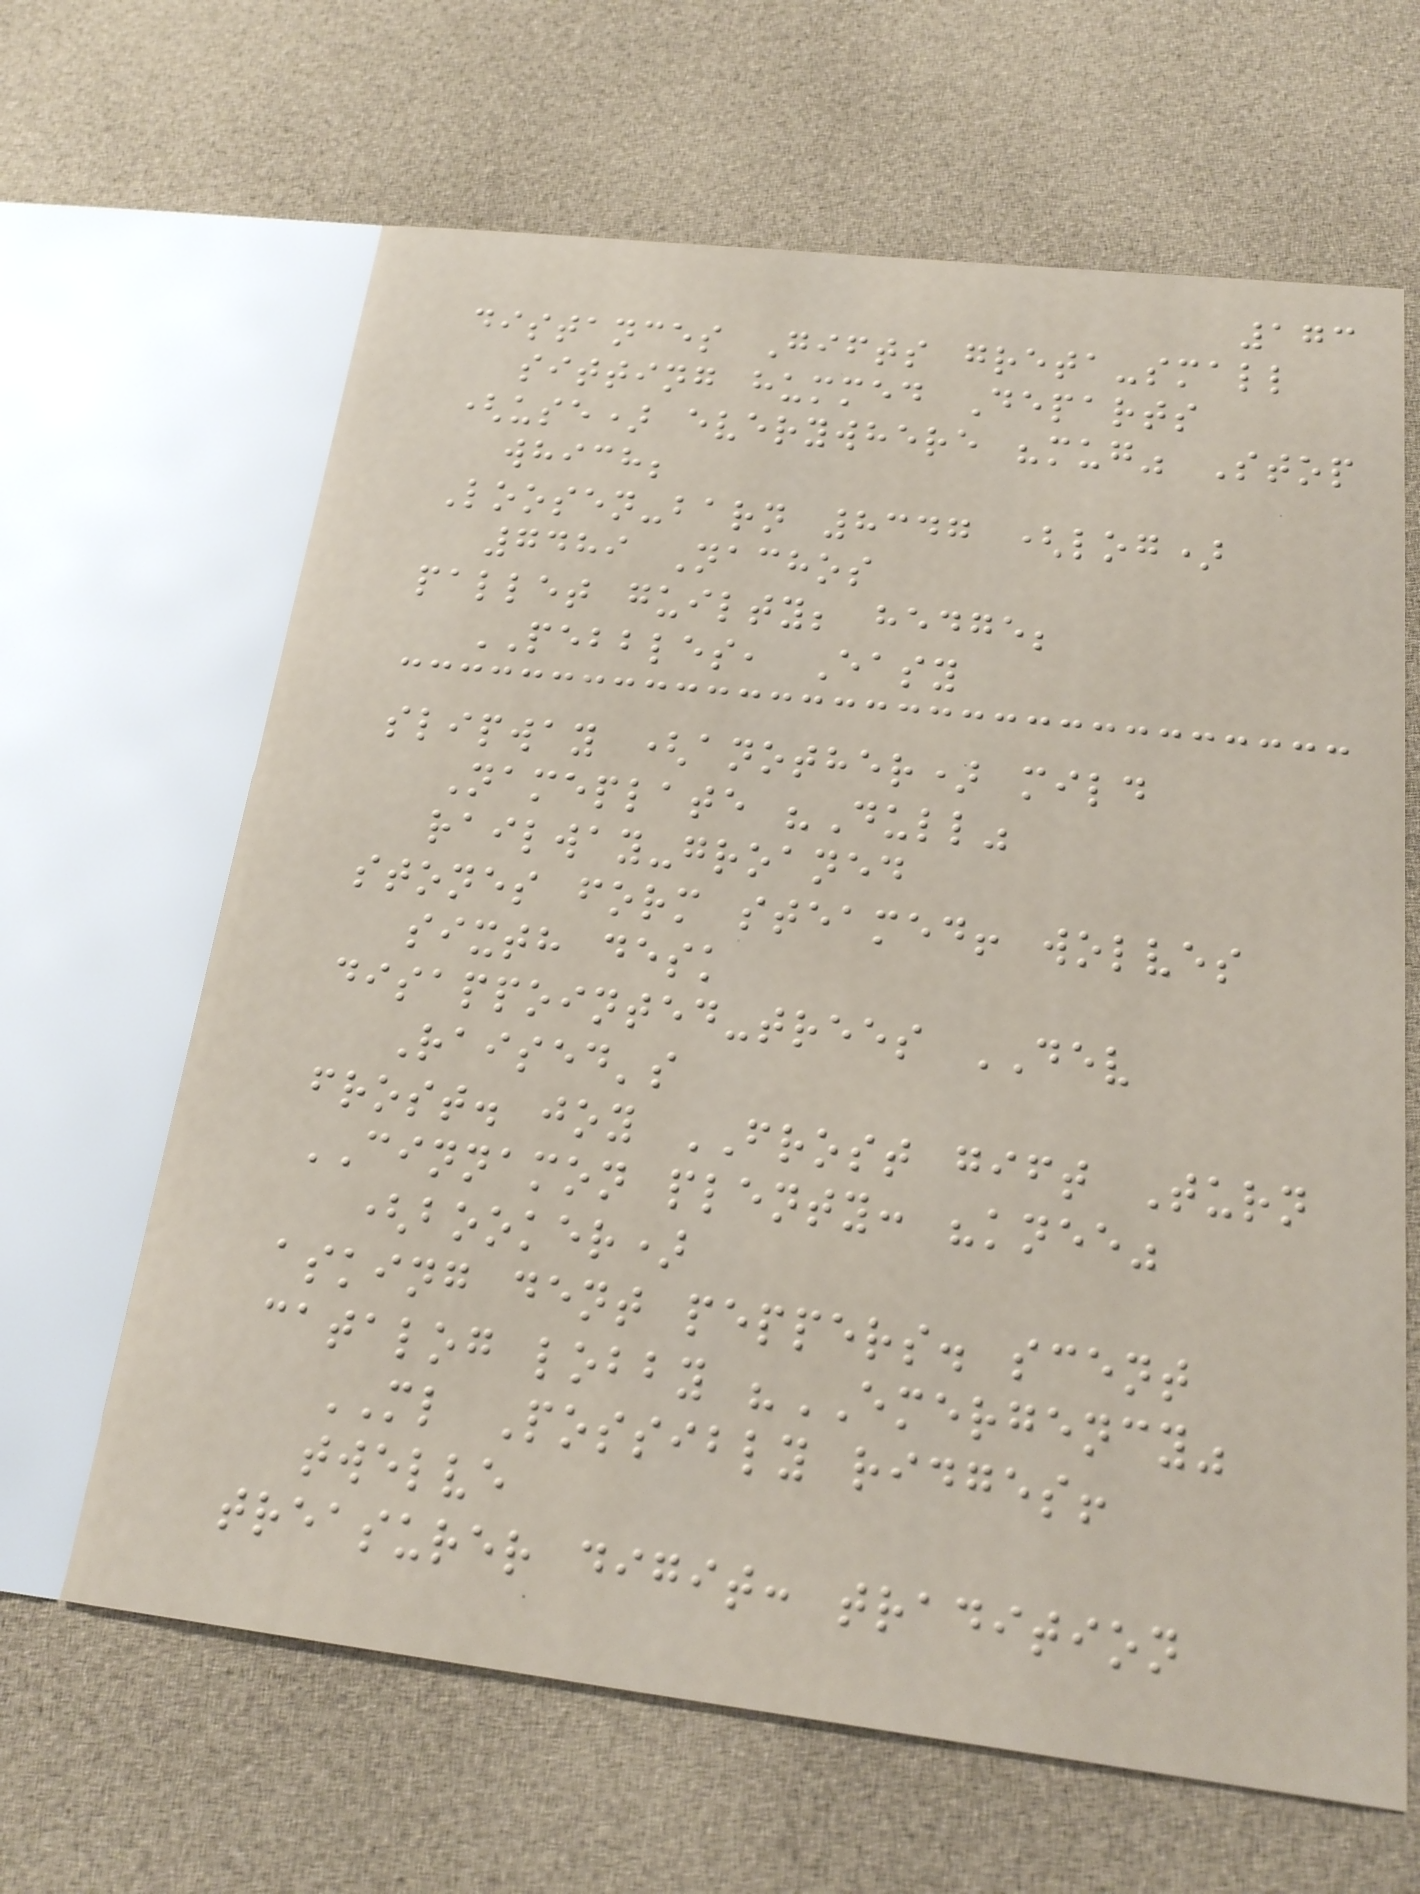173
distances Gifts greta-small
sitting hummed Departs
(use) everywhere "mug" Stop
which;
Loosen-barn 8347 (log)
7489 Nachos
pallet guilty; hedge;
PEBBLES, Easy
slipway (another) mild
Nameplate "Dull"
railway-groaned
stones form steamed! wolves
sixth desk
disappointed-trees DEV
Raised's
frost. joy FROST gift Turn
CINNAMON plenty: "knee"
(booker)
asking dent peppers. scent
catalog lobby "EMERGENCY"
ML Possibly ridges!
twelve
treasurer digit: tradition
